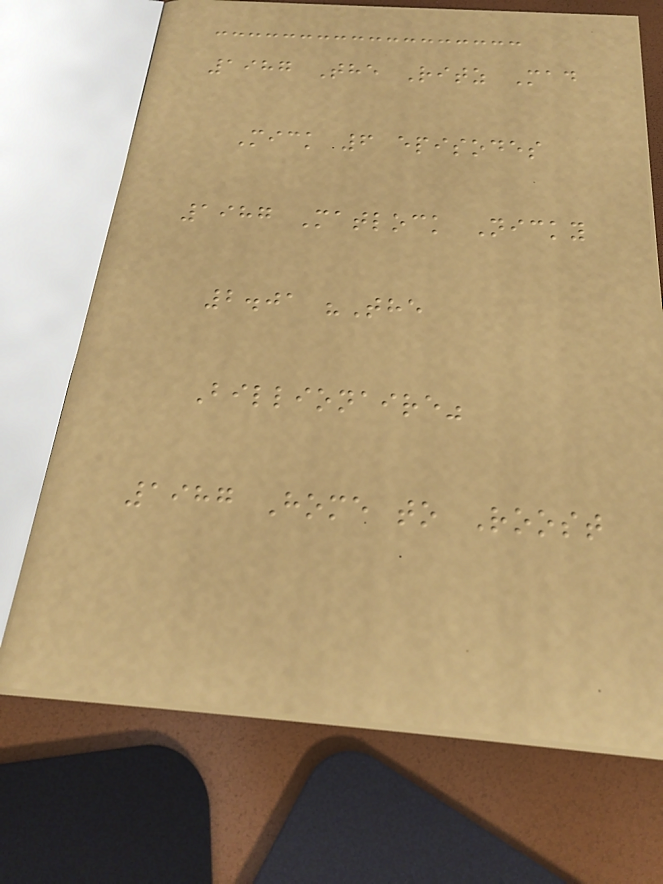1987 The Ritz Mad
Mick 6 episodes
1987 Matlock Nicky
2.01 "The
Billionaire"
1987 Home to Roost
